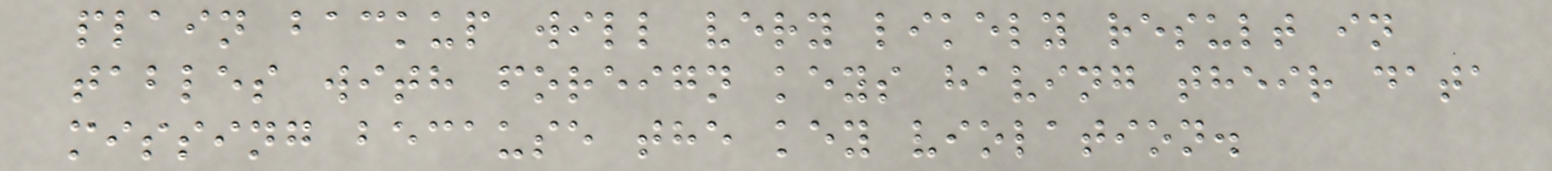plain backup will very likely result in
tables with foreign keys having their data
missing because the key violation.
